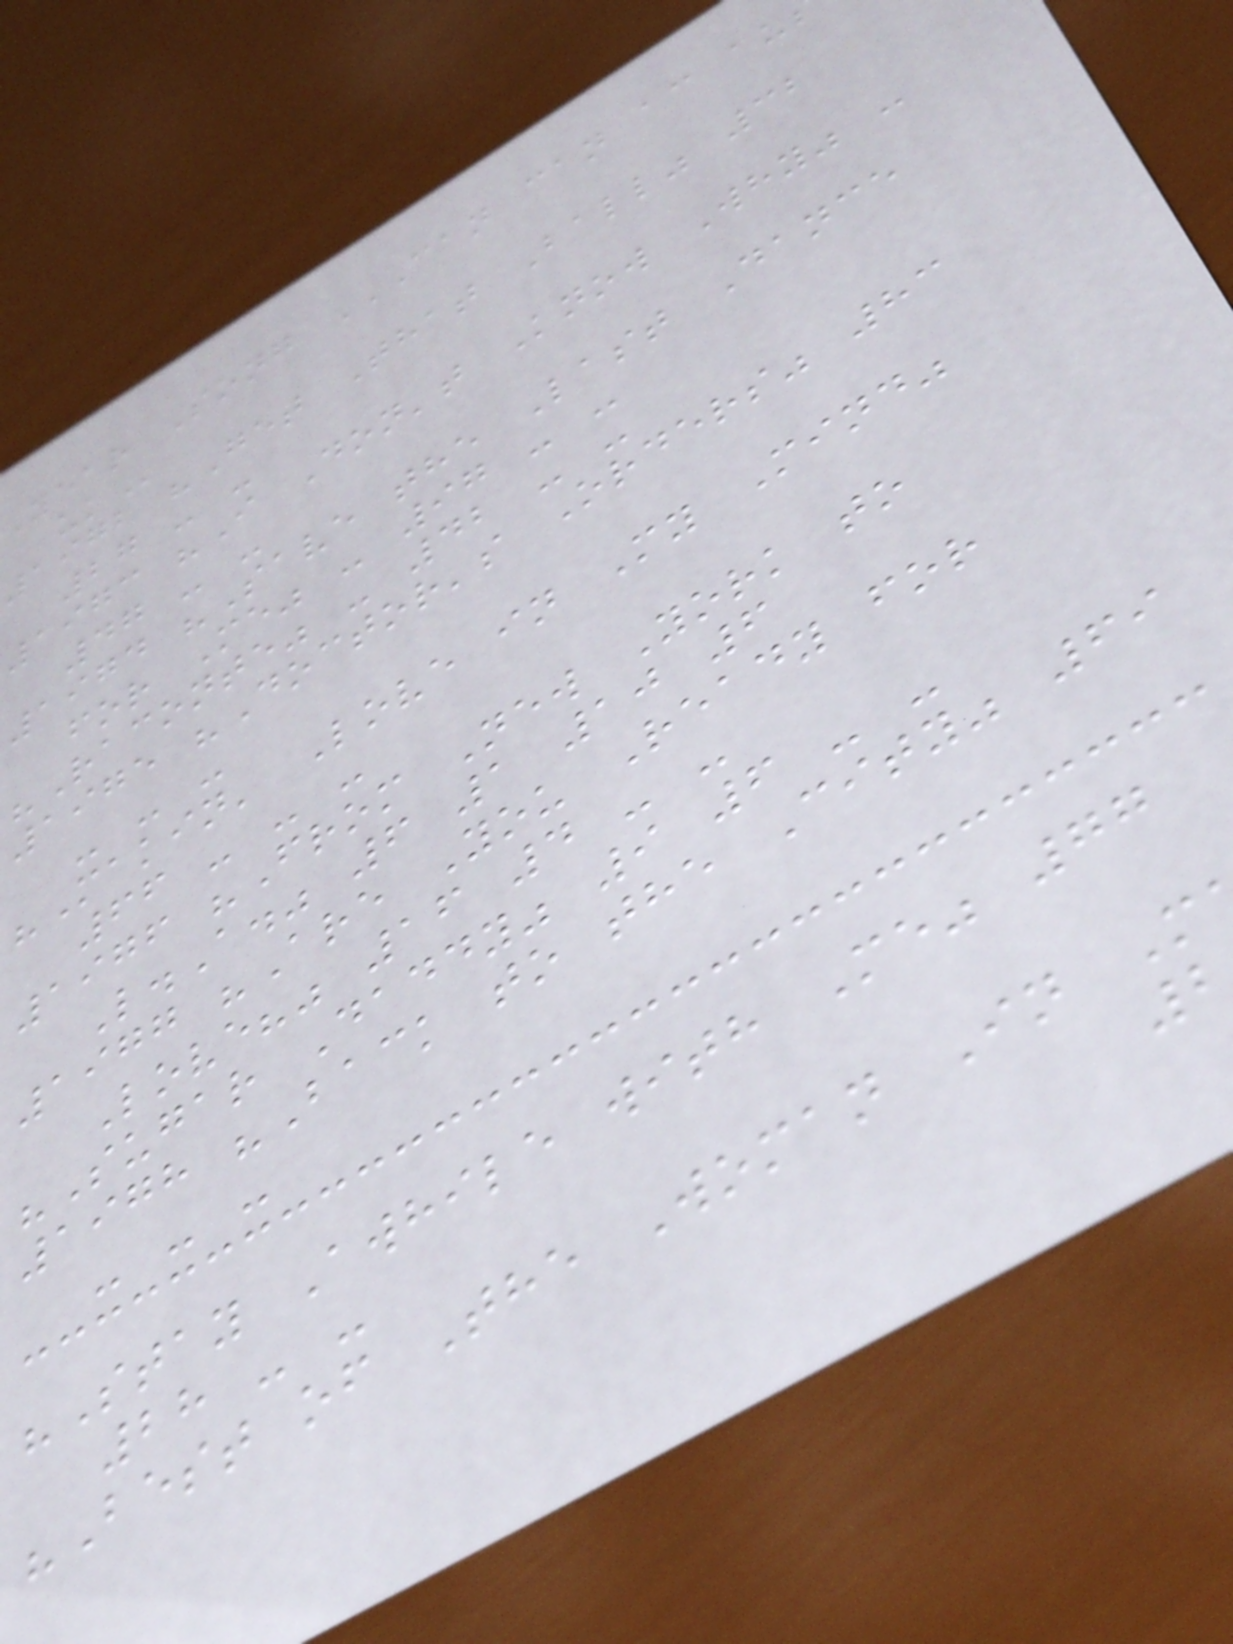1972 "Get That Ball" 32
27 - -
1973 "I Don't Know Why" -
47 - -
1974 "Save the Last Dance
for Me" - 97 - -
"Raconte" - 42 - -
1975 "Doctor's Orders" 83
- - -
"Makin' Love in My Mind"
66 - - -
1976 "From New York to
L.A." 6 1 10 6
1977 "Are You Ready for
Love?" 16 4 - -
"Sugar Daddy" 9 6 - -
1978 "Back to the City" 69
- - -
"Stay Awhile with Me" 77
28 - -
"Best of The Woman In M
